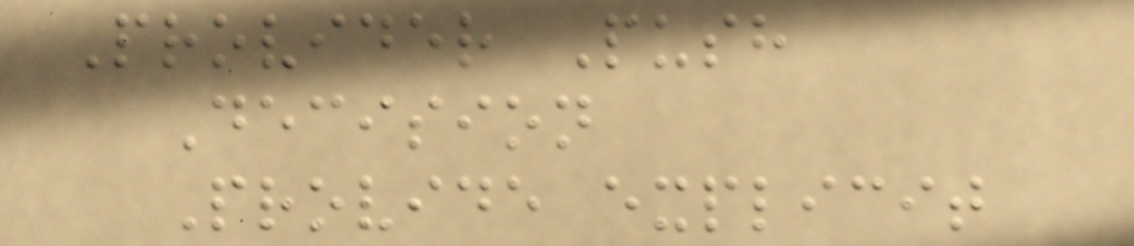Provider Push
Decision
Provide explicit
